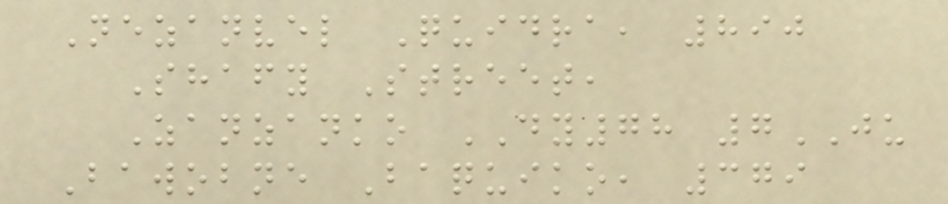Nezanvel Quidra, 890
Shafy Street,
Zanzanko DY78 7JU
Bawobne Baquiko, 379
